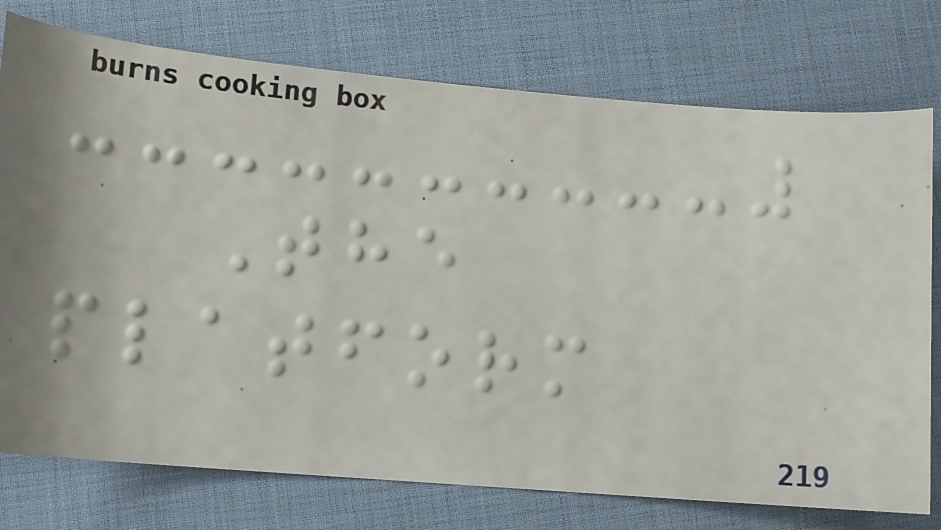The
platform
